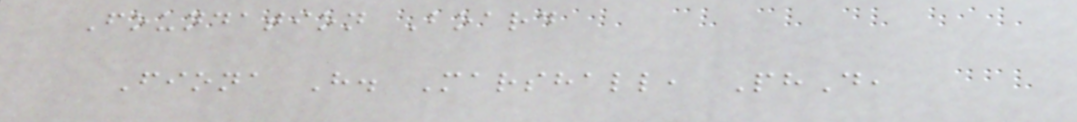Foundation Board
Fiona H. Marshall, PhD,
